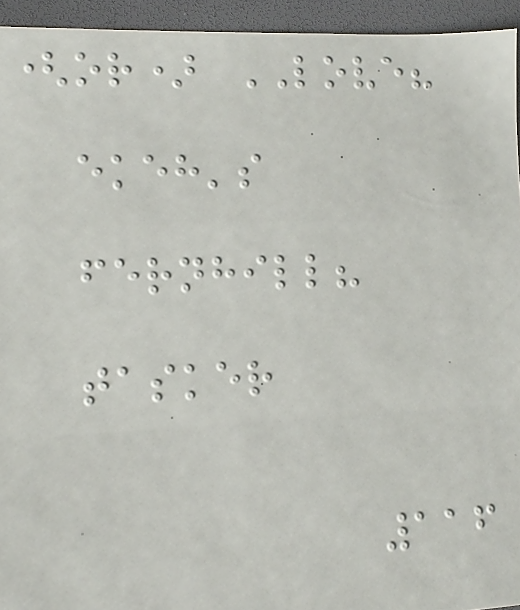(or) LOVE?
ekeh's
fernhill?
tasker
116
